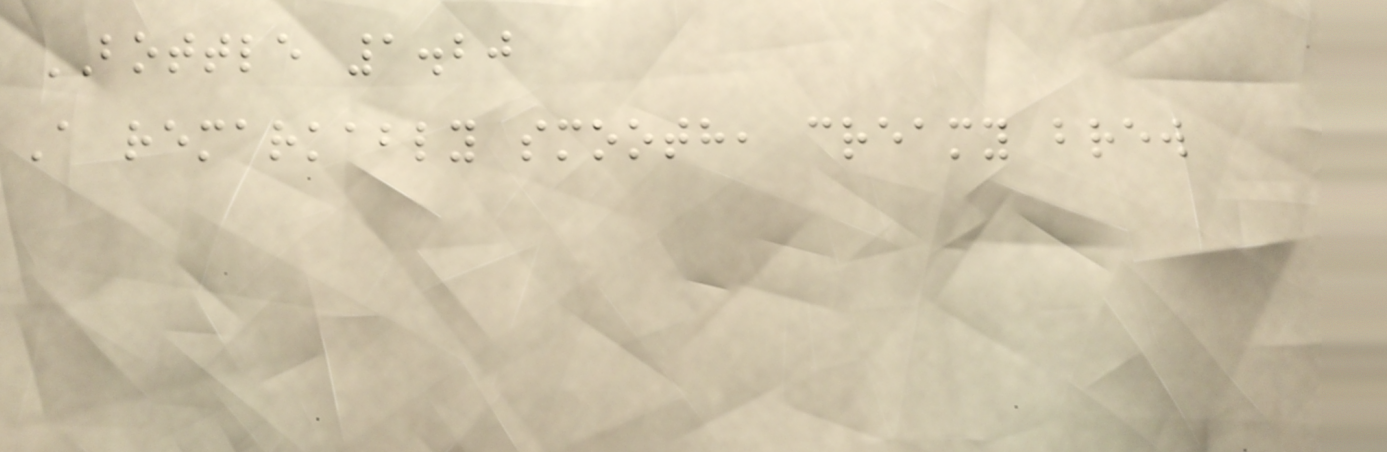BOTTLE 1.20
A remarkably smooth, creamy brew
